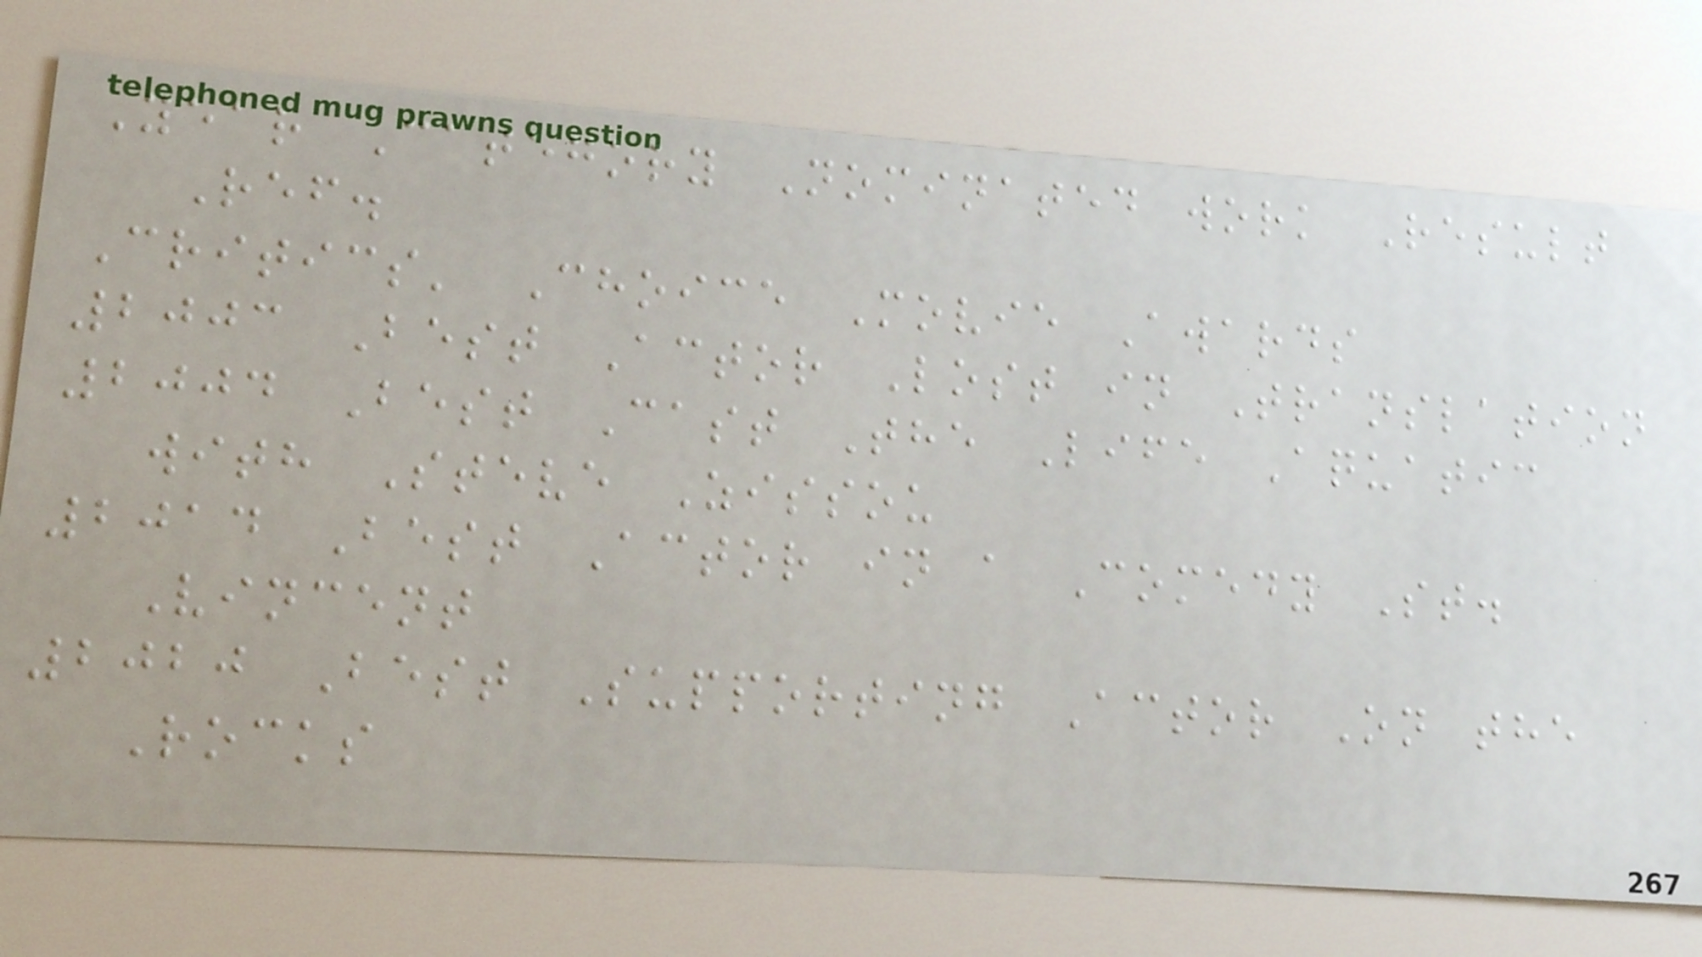Year Category Nominated work Result
Ref.
Critics' Choice Movie Awards
2003 Best Actor Lost in Translation
2004 Best Cast The Life Aquatic
with Steve Zissou
2014 Best Actor in a Comedy St.
Vincent
2020 Best Supporting Actor On the
Rocks
